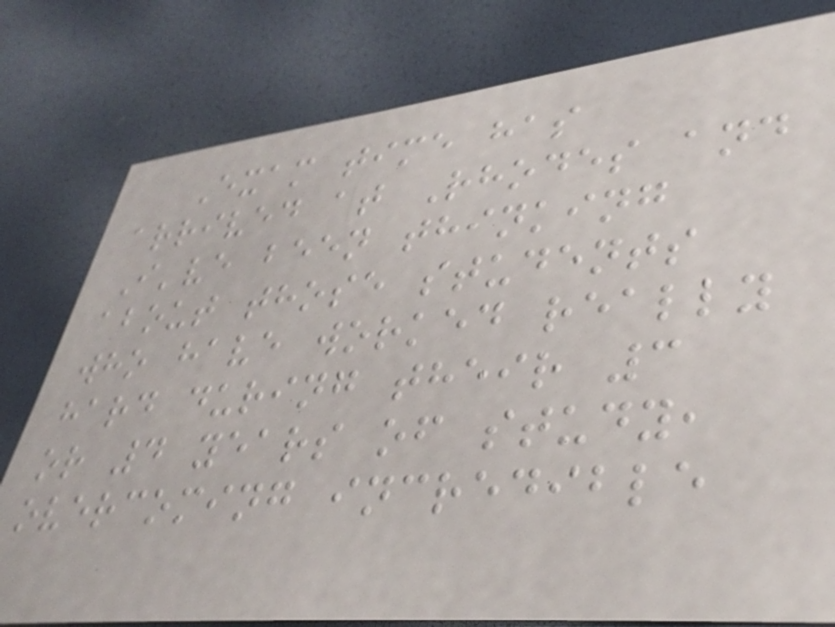Exam time has
arrived at Rhodes and
I've been thinking
about those students
who have worked really
hard during their 3
or 4 years of study,
overcoming incredible
